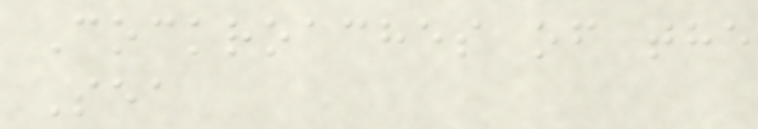Cockroaches of the
Sea
